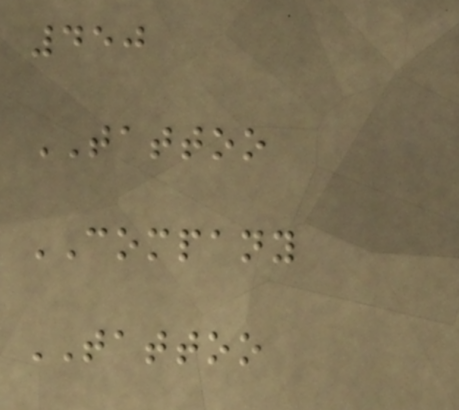450
TATTOO
COMPANY
TATTOO
